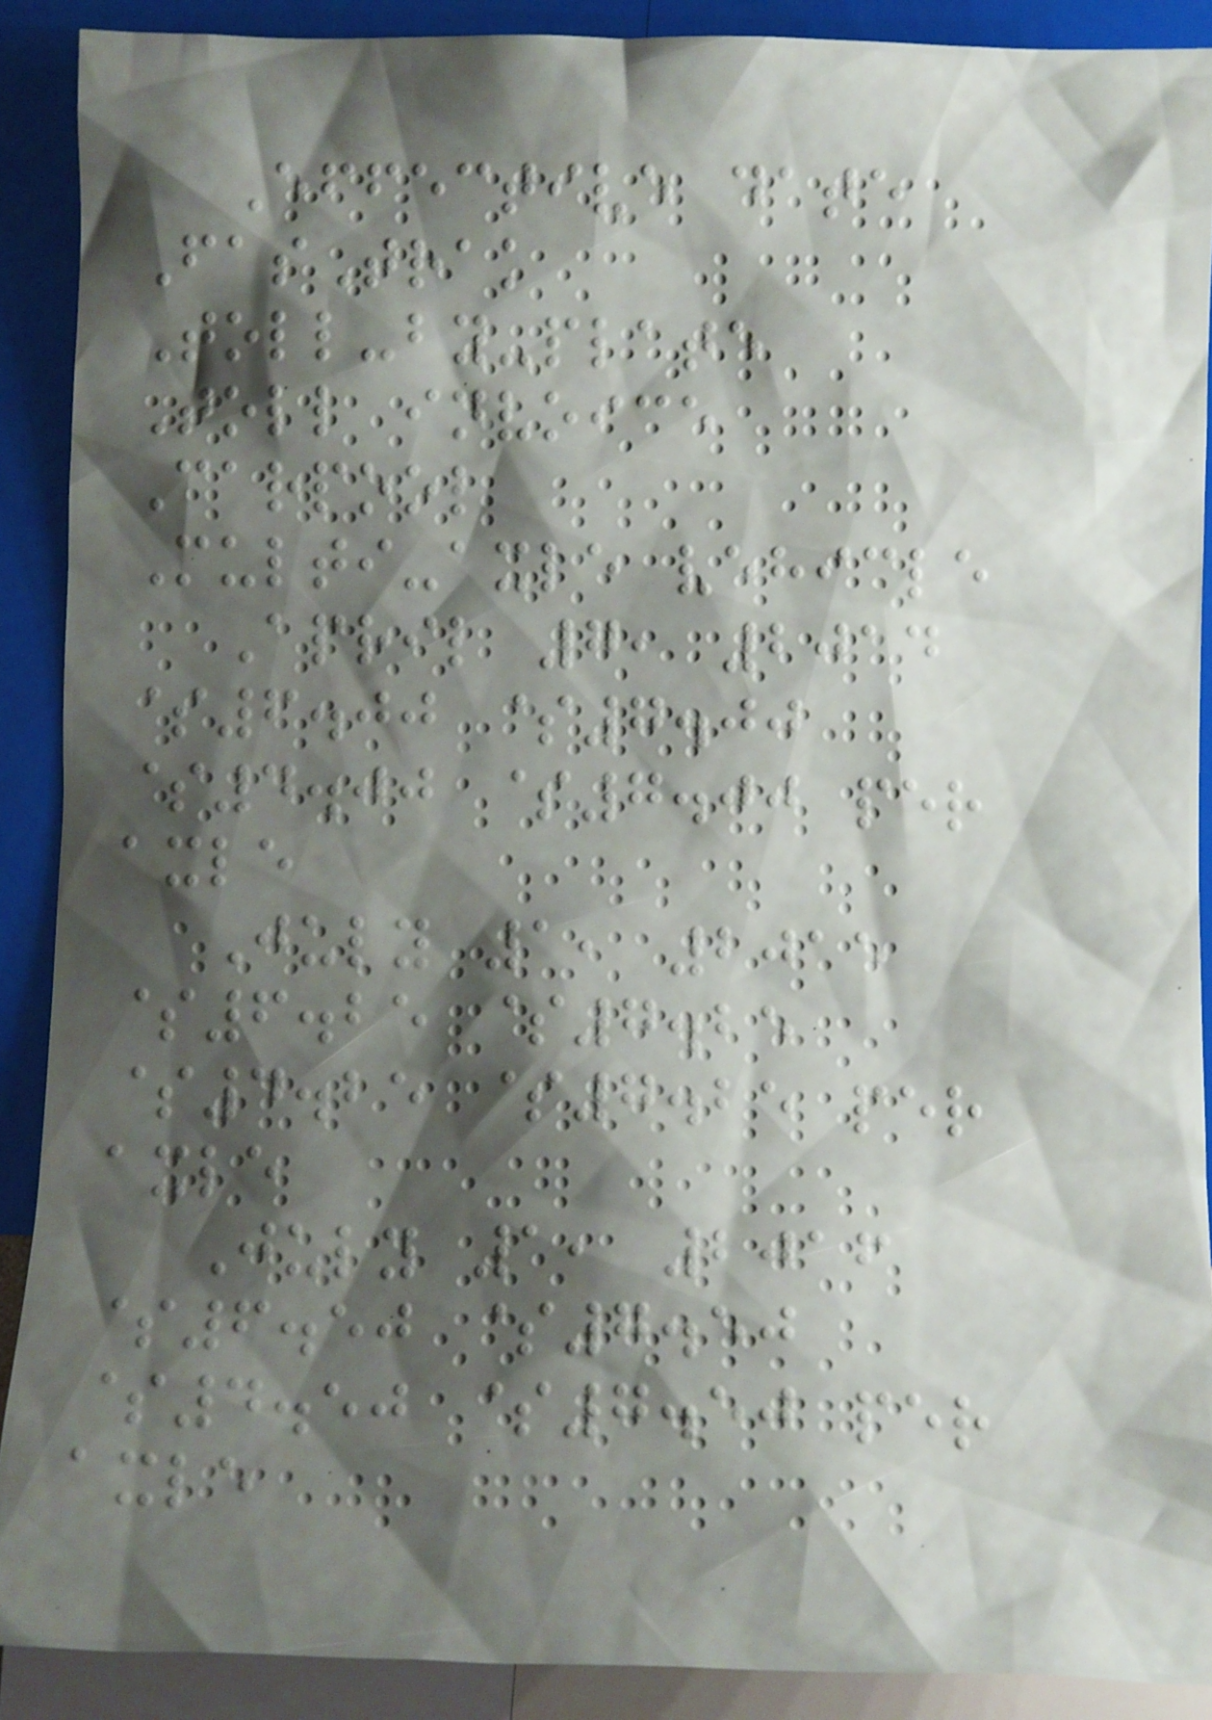Effective date
FasTrak
Toll-by-plate
Toll invoice
Carpool
Multi-axle vehicle
April 7, 2014
$6.00 $7.00
$4.00 $7.00 per
axle
July 1, 2015
$6.25 $7.25
$4.25 $7.25 per
axle
July 1, 2016
$6.50 $7.50
$4.50 $7.50 per
axle
